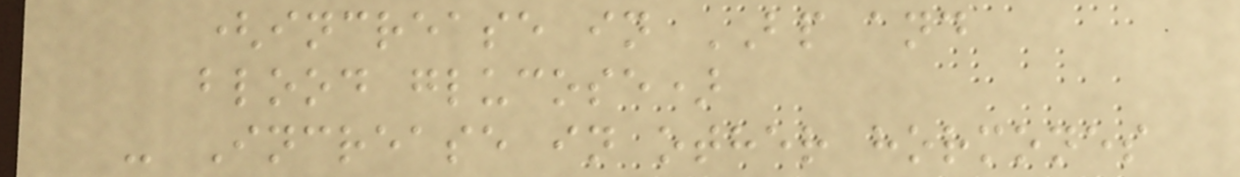(increase in BP and
blood glucose)
- Increase in other hormones
